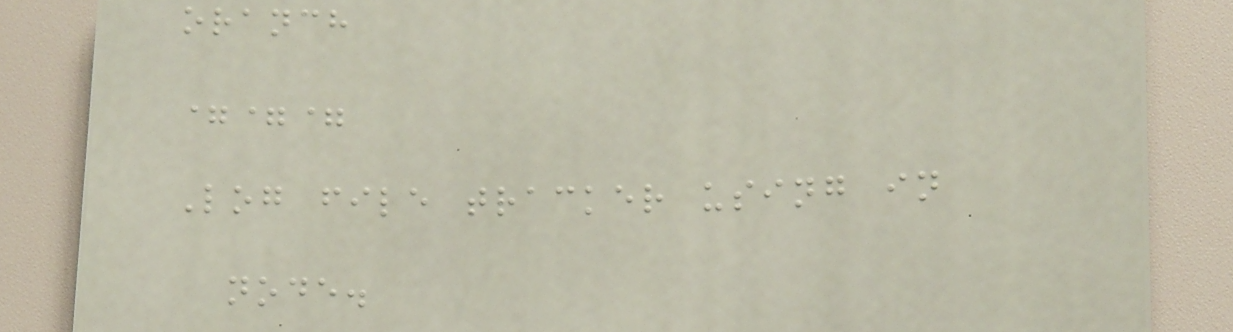oranch
===
Log file tracker using in
node.
